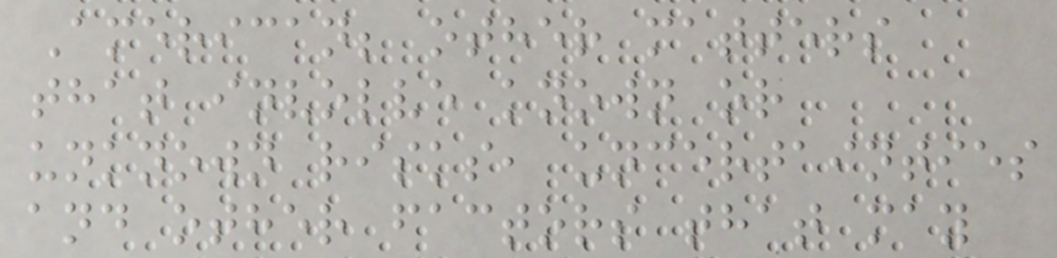American; other matters
that involve known or
unknown risks, uncertainties
and other factors that may
